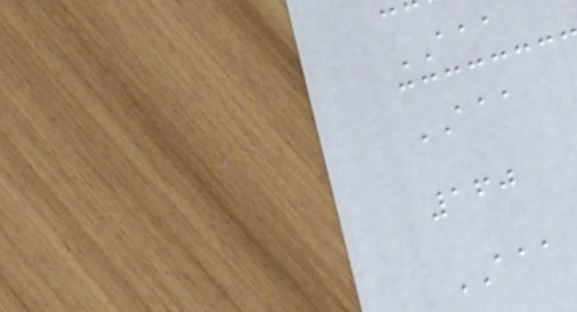AAA
AAA
160
AAA
